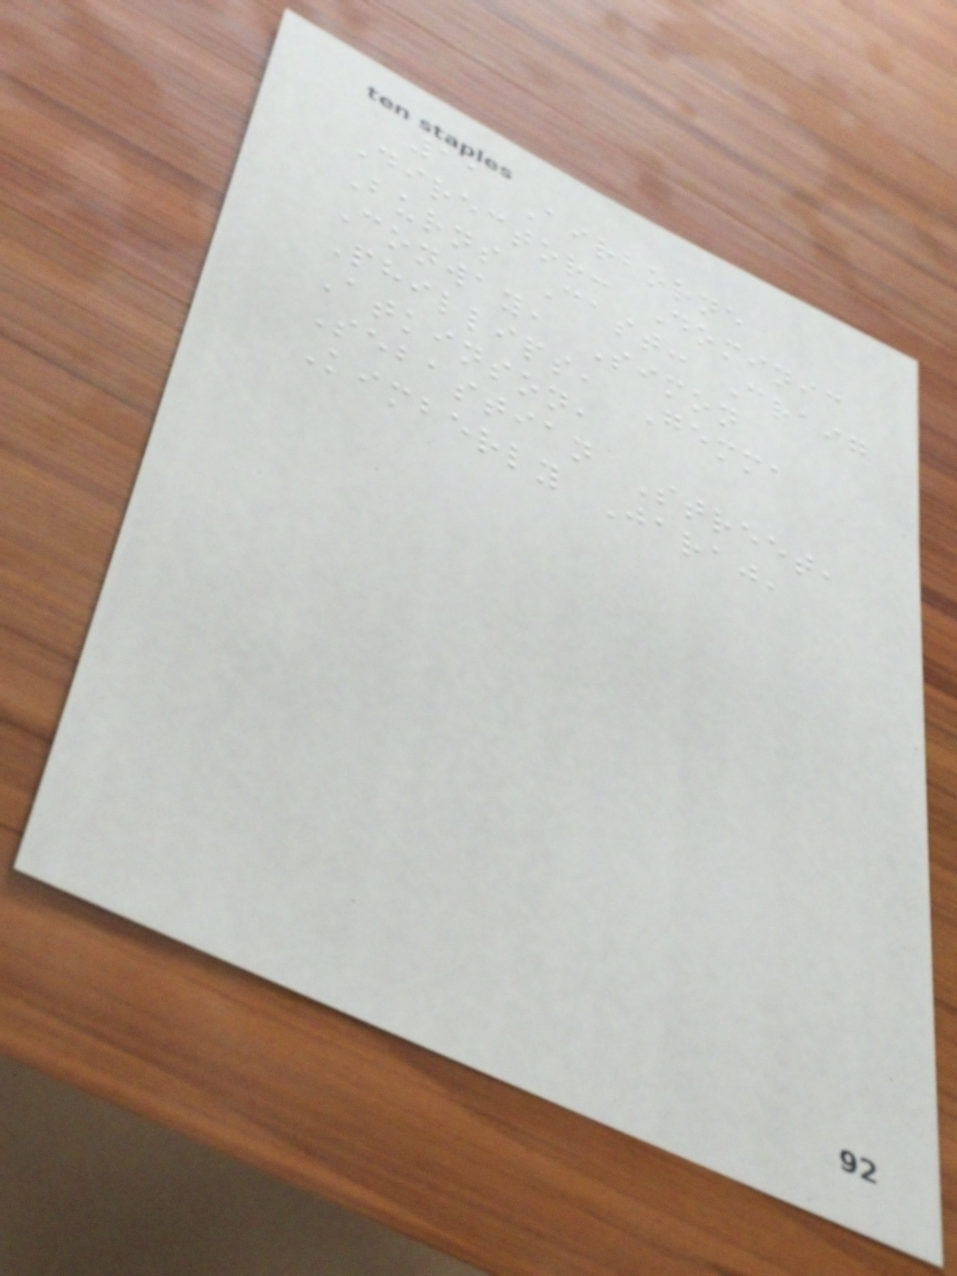11 Airborne
Director: Dominic
Burns Cast: Craig
Conway, Simon
Phillips, Gemma
Atkinson,
Sebastian Street,
Kimberly Jaraj,
